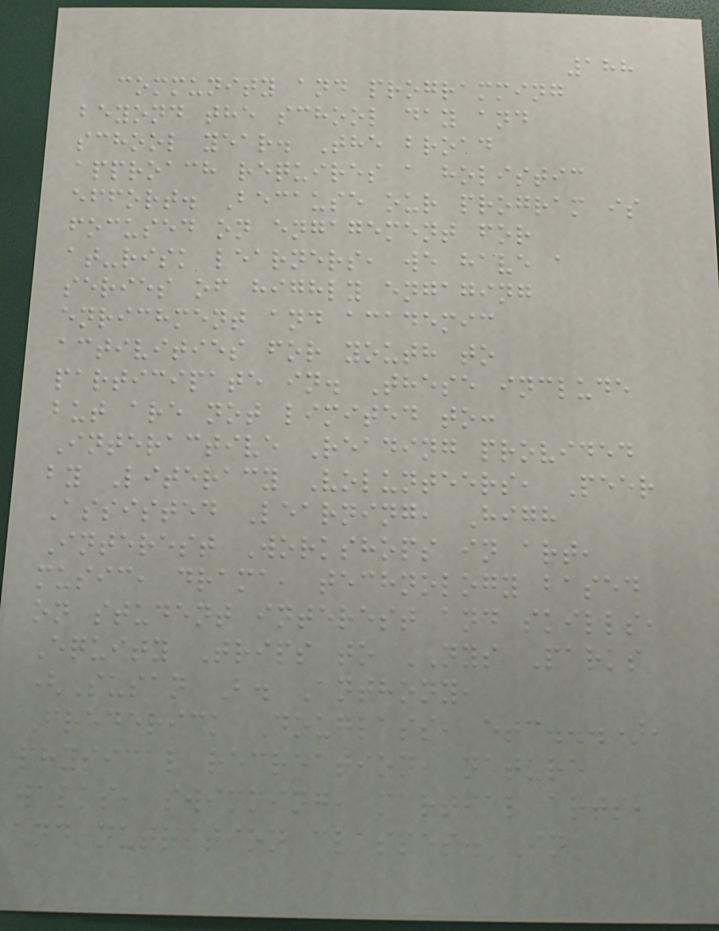188
community and programming
beyond the school day and
school year. The broad
approach requires a holistic
effort. Because our program is
focused on engagement for
at-risk learners, we have a
series of highly engaging
enrichment and academic
activities for youth to
participate in. These include
but are not limited to:
Interactive Reading provided
by Literacy Volunteers, Peer
Assisted Learning, High
Interest Workshops in art,
music, drama, technology based
on student interest and skills,
Equity Trips to NYS Parks
(Susan B. Anthony,
Frederick Douglass, etc...),
physical recreation, nature
walks, swimming, martial arts,
and nutrition classes. In
